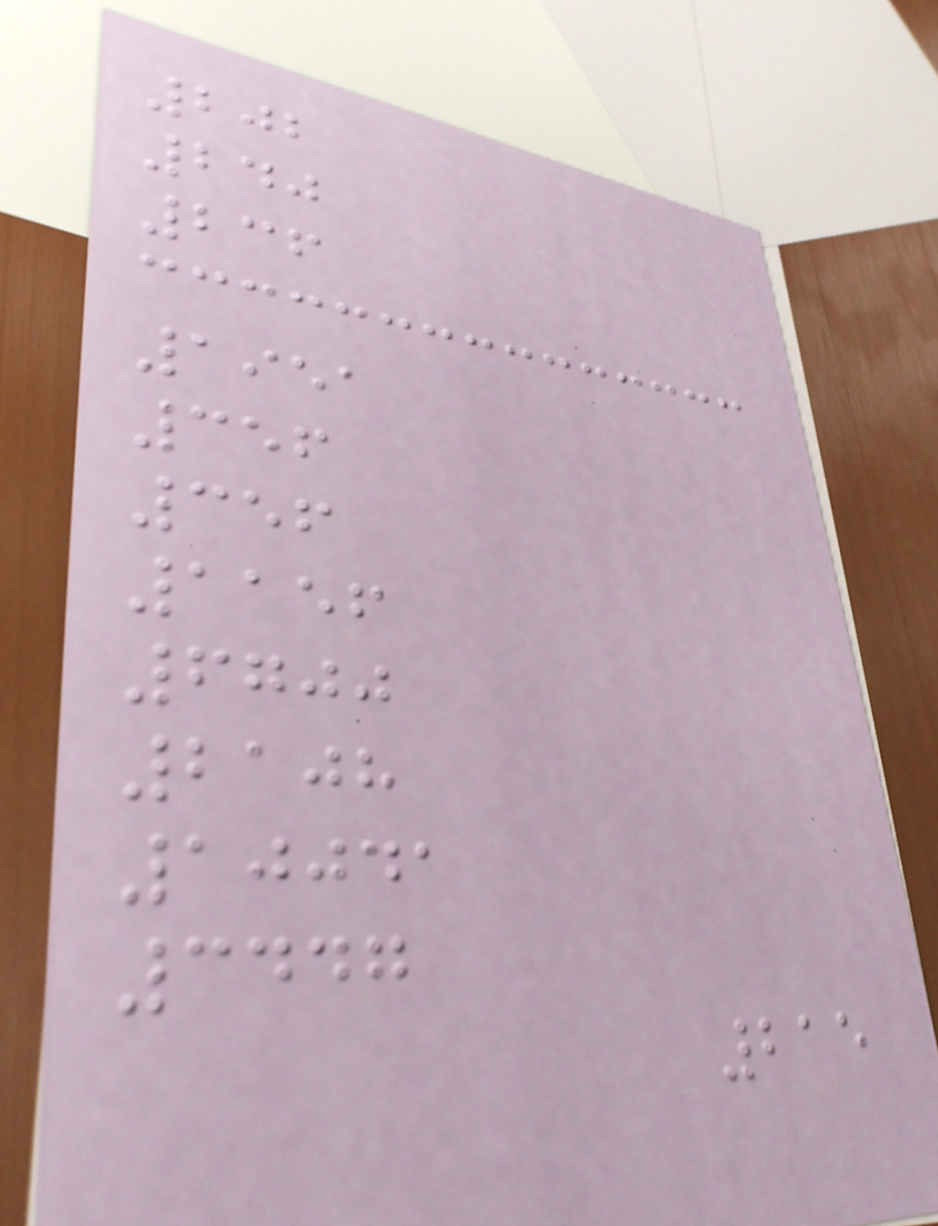202
240
236
1951
356
356
1156
6700
2108
10041
3447
215
